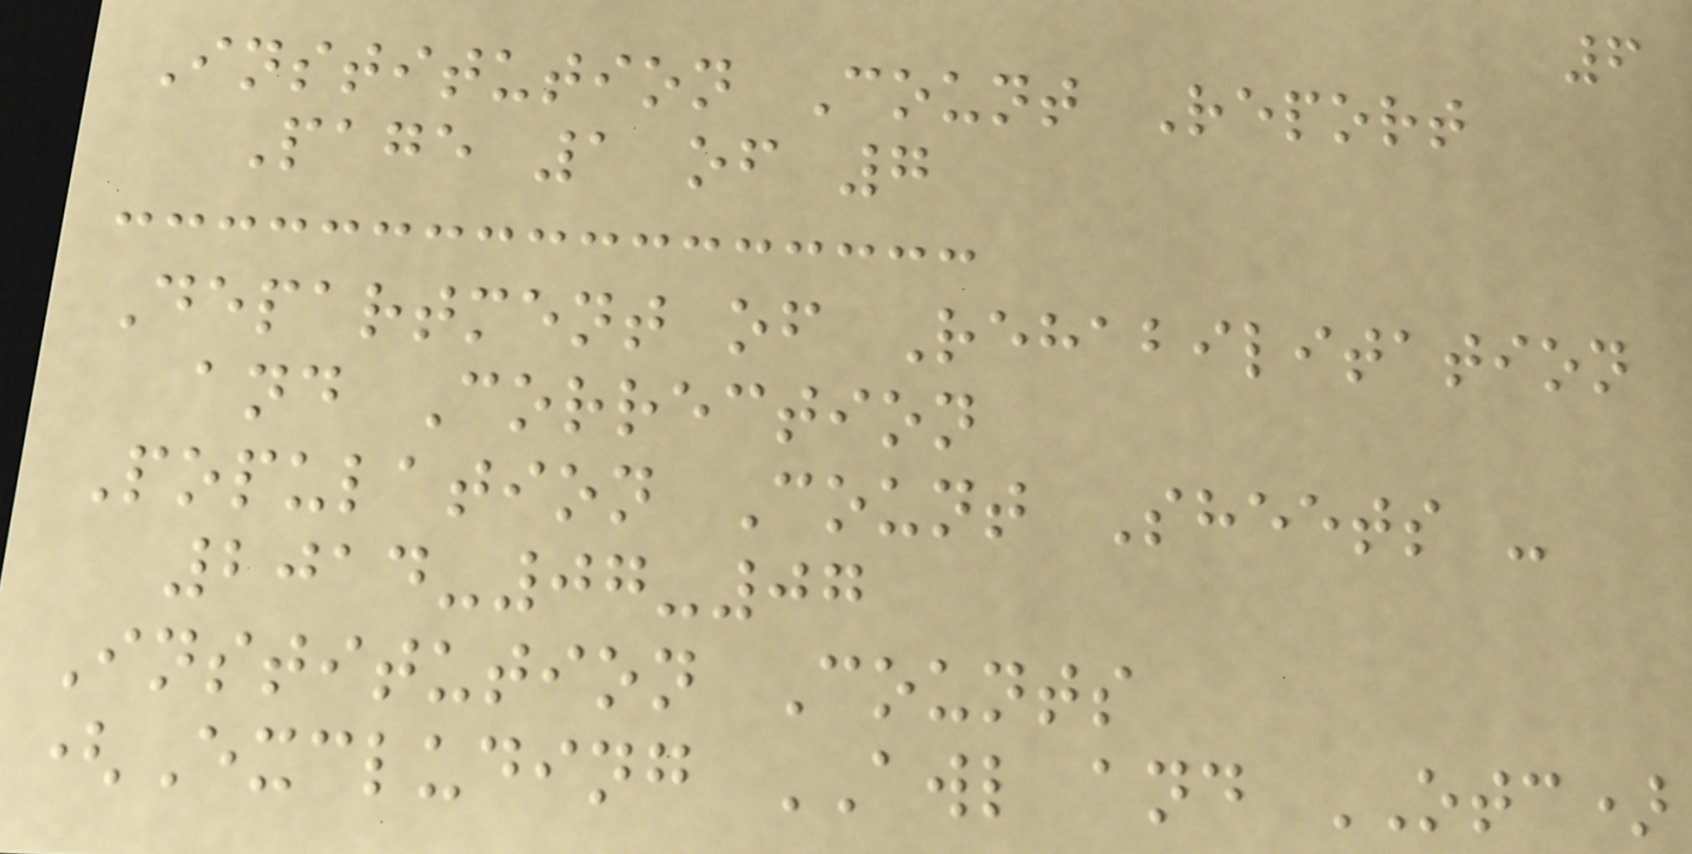6
Institution Count Report
Page 1 of 7
Department of Rehabilitation
and Correction
Population Count Sheets -
2014-07-07
Institution Counts
(Excluding AWL and OTC)
